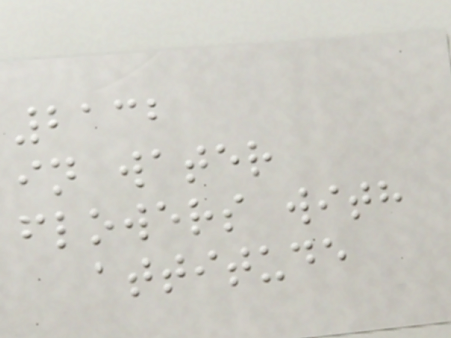2132
in water
flowers with
attitude
